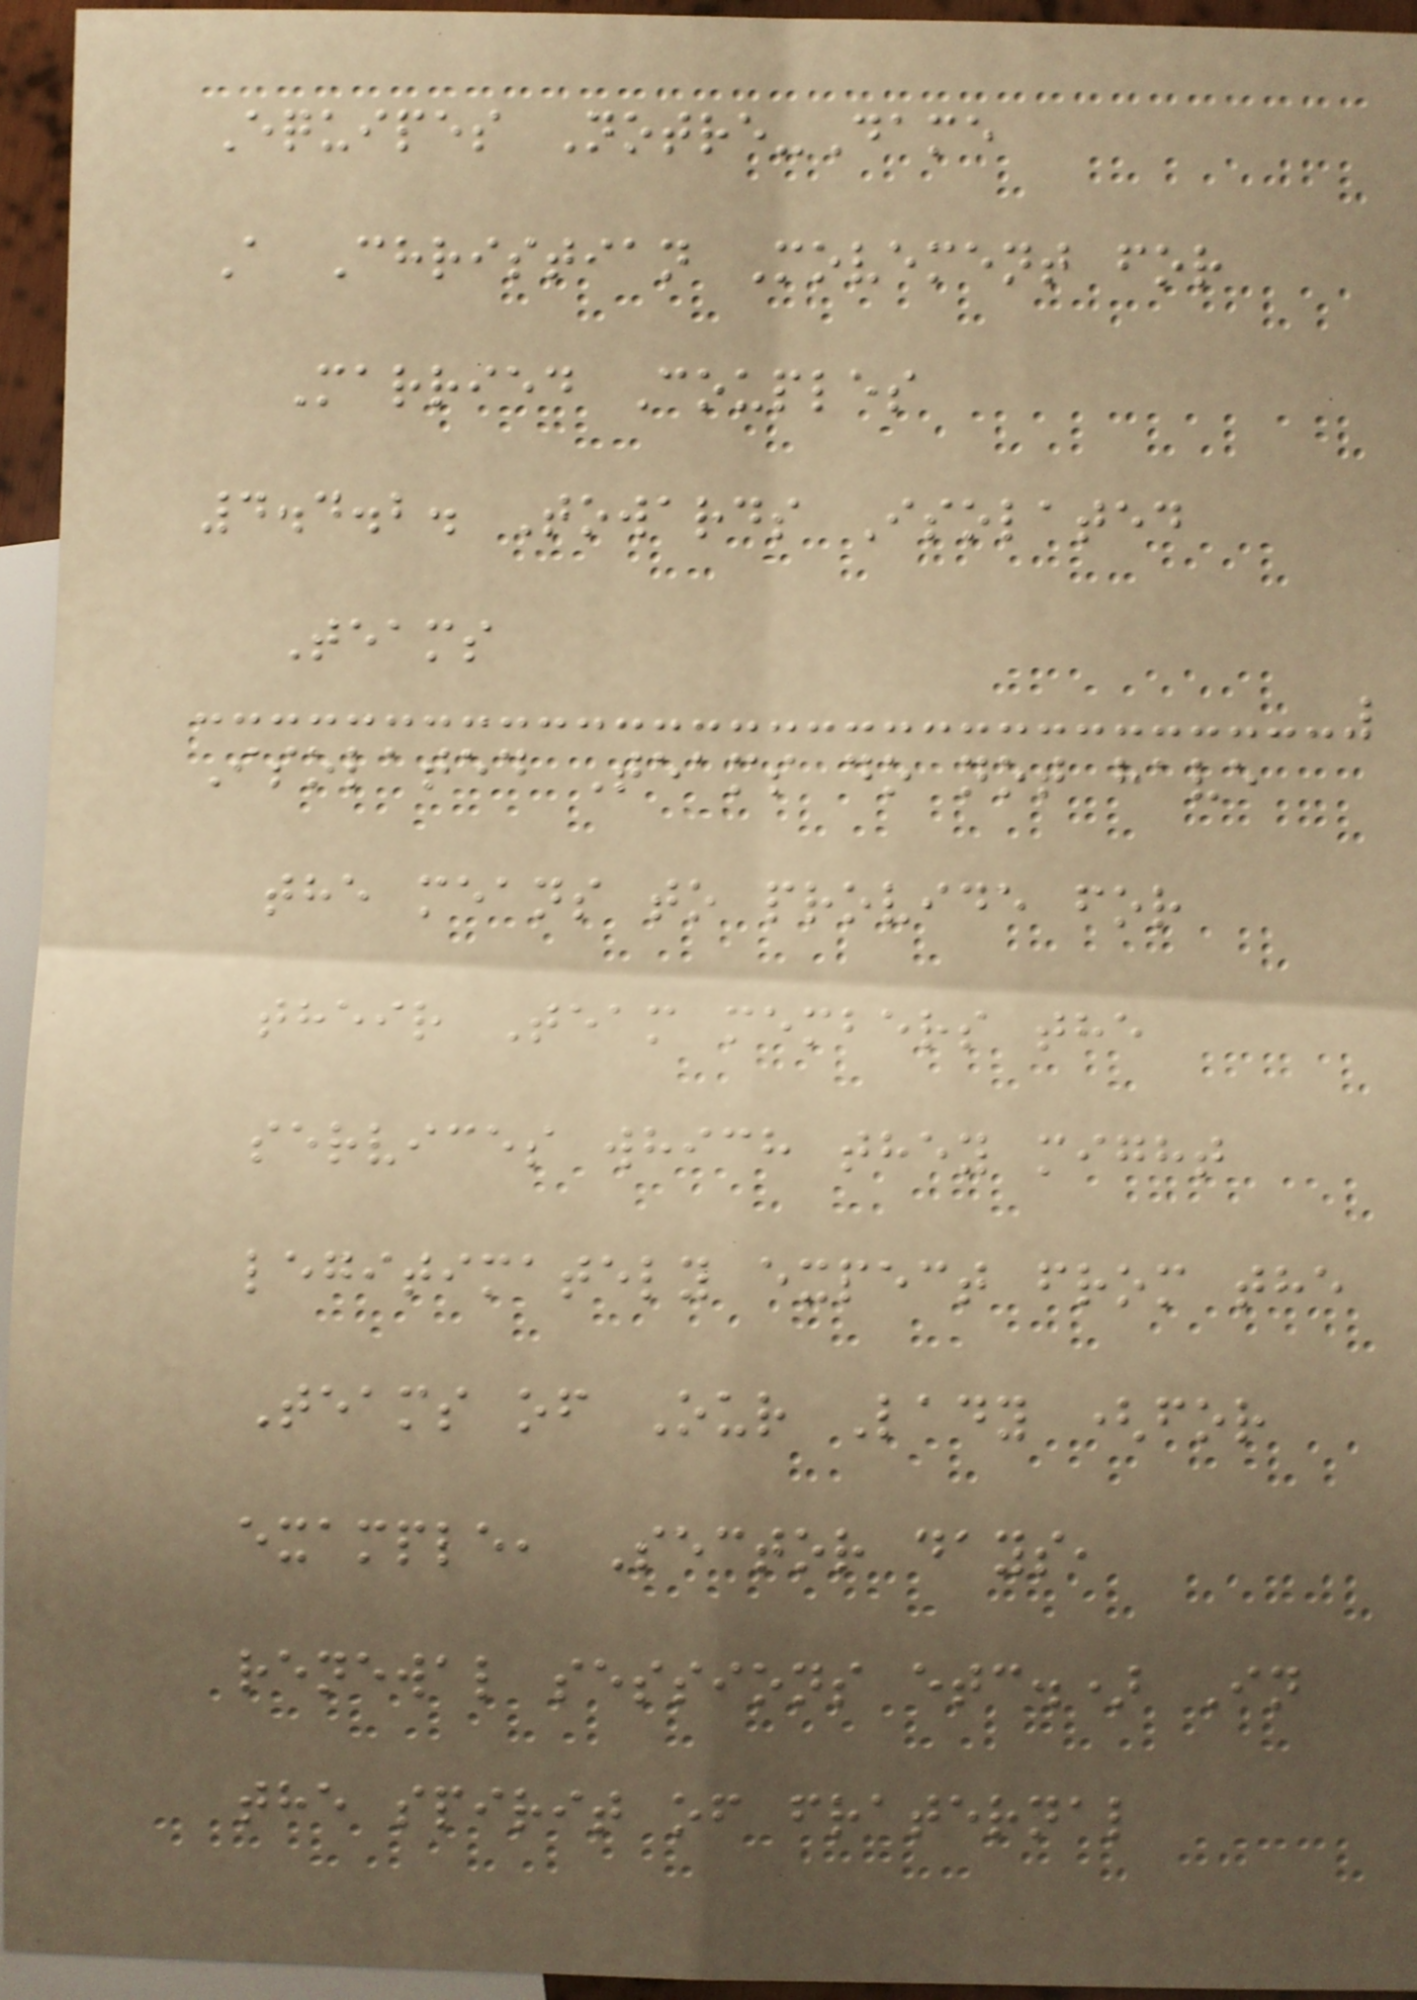Equipes Notre-Dame
A Christian Movement for
Married Couples
4.4.2. Towards Isolated
Teams
Isolated Teams do not have
the means to provide for
their Team members the
services which they might
legitimately expect from the
Teams of Our Lady (for
example, Sector days,
renewal sessions etc.) In
the spirit of fraternal
